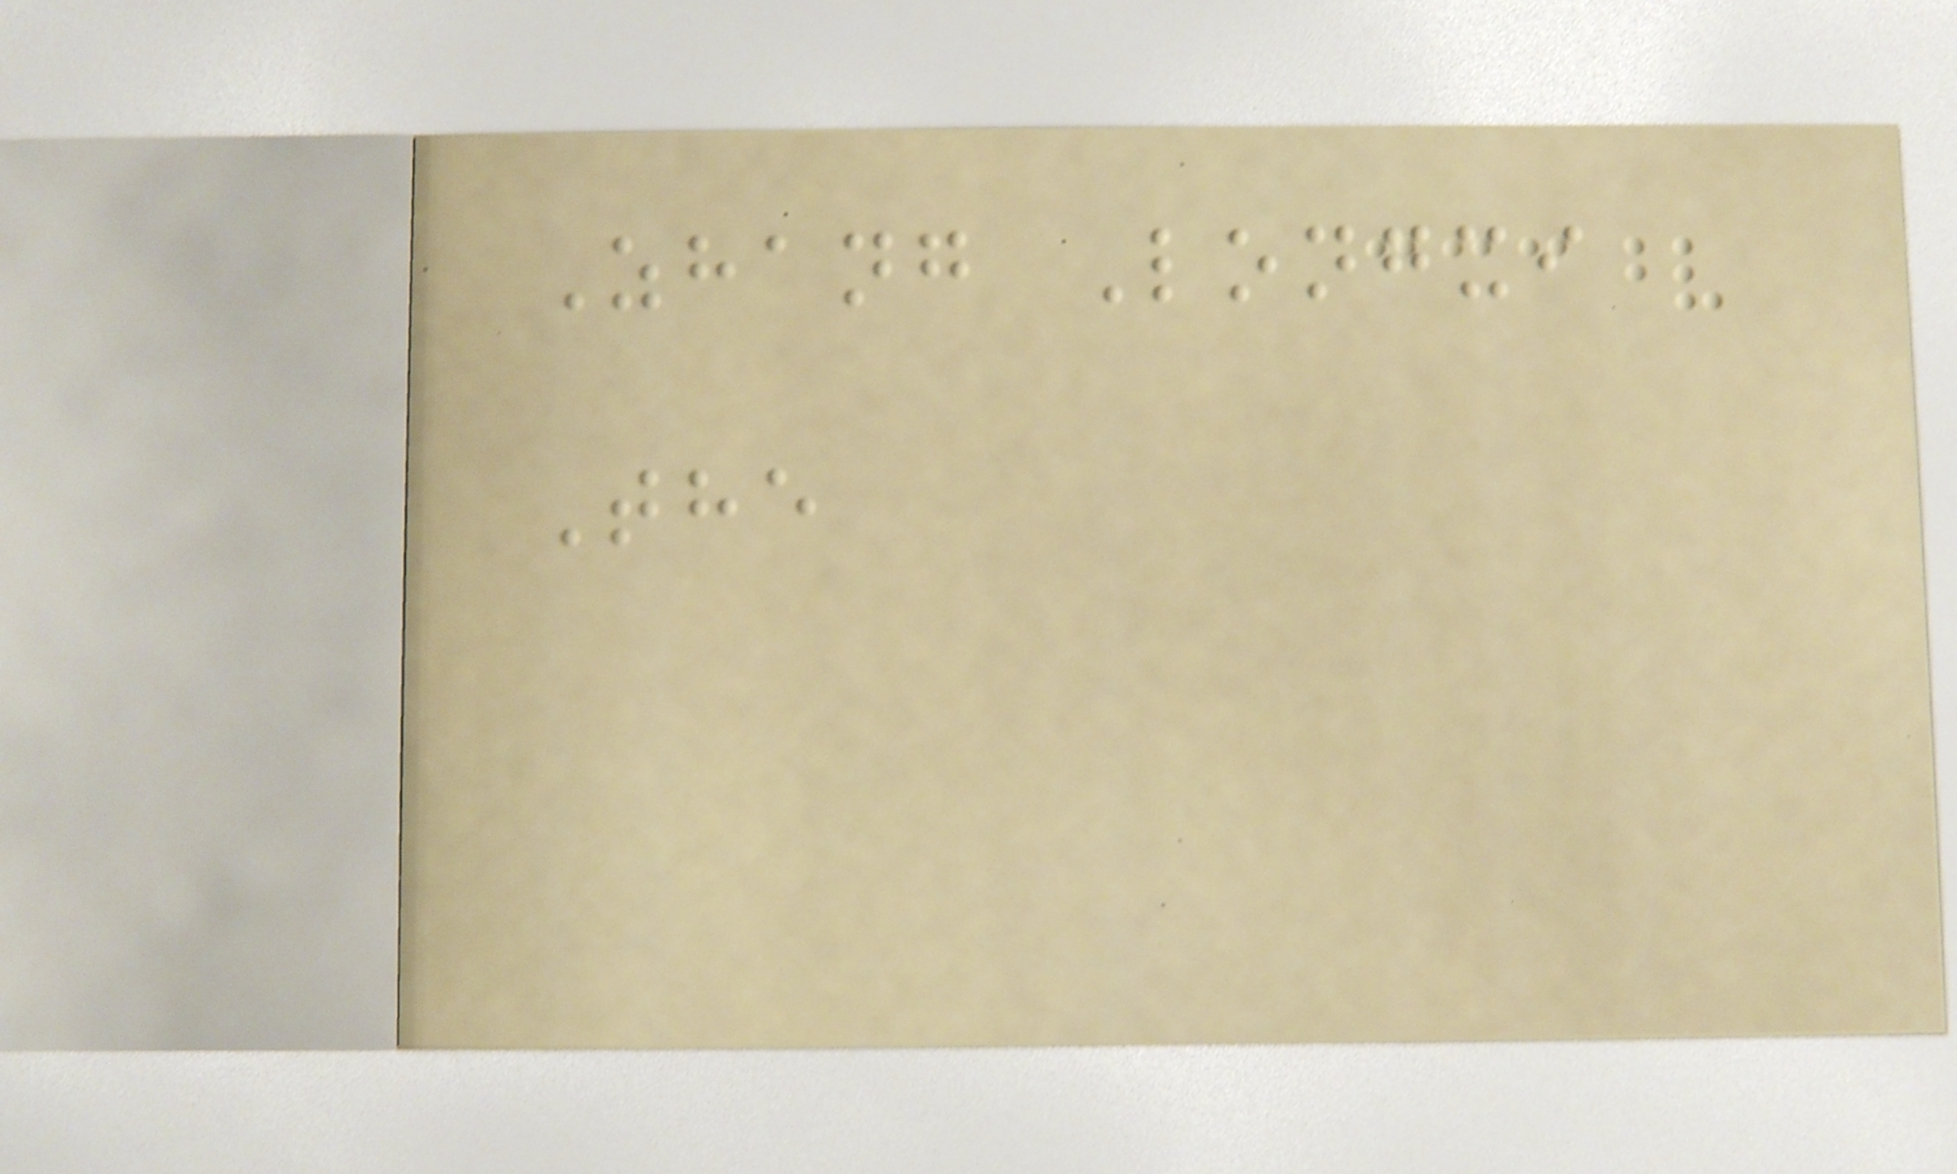Zhang Longxi
The
